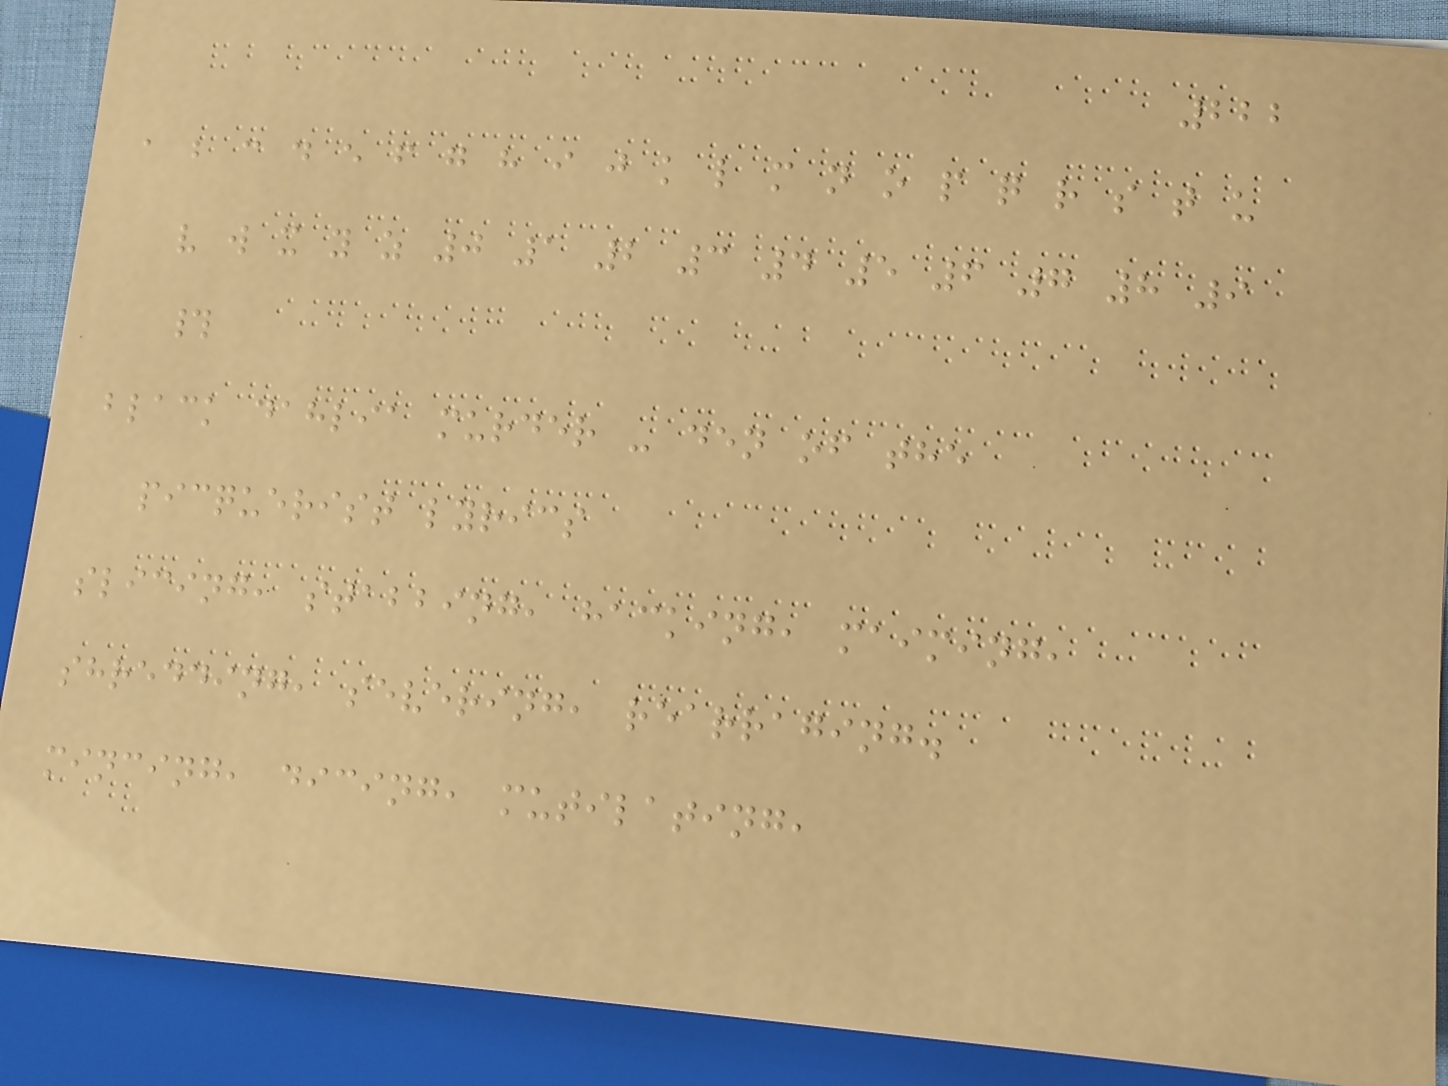222
a b c d e f g h i j k l m n o p q r s t u
v w x y z 0 1 2 3 4 5 6 7 8 9
#
black dahlia murder - den of the
picquerist lyrics
slicing, stabbing, hacking, maiming,
shredding, severing, rearraging.
mincing, dicing, mutilating,
